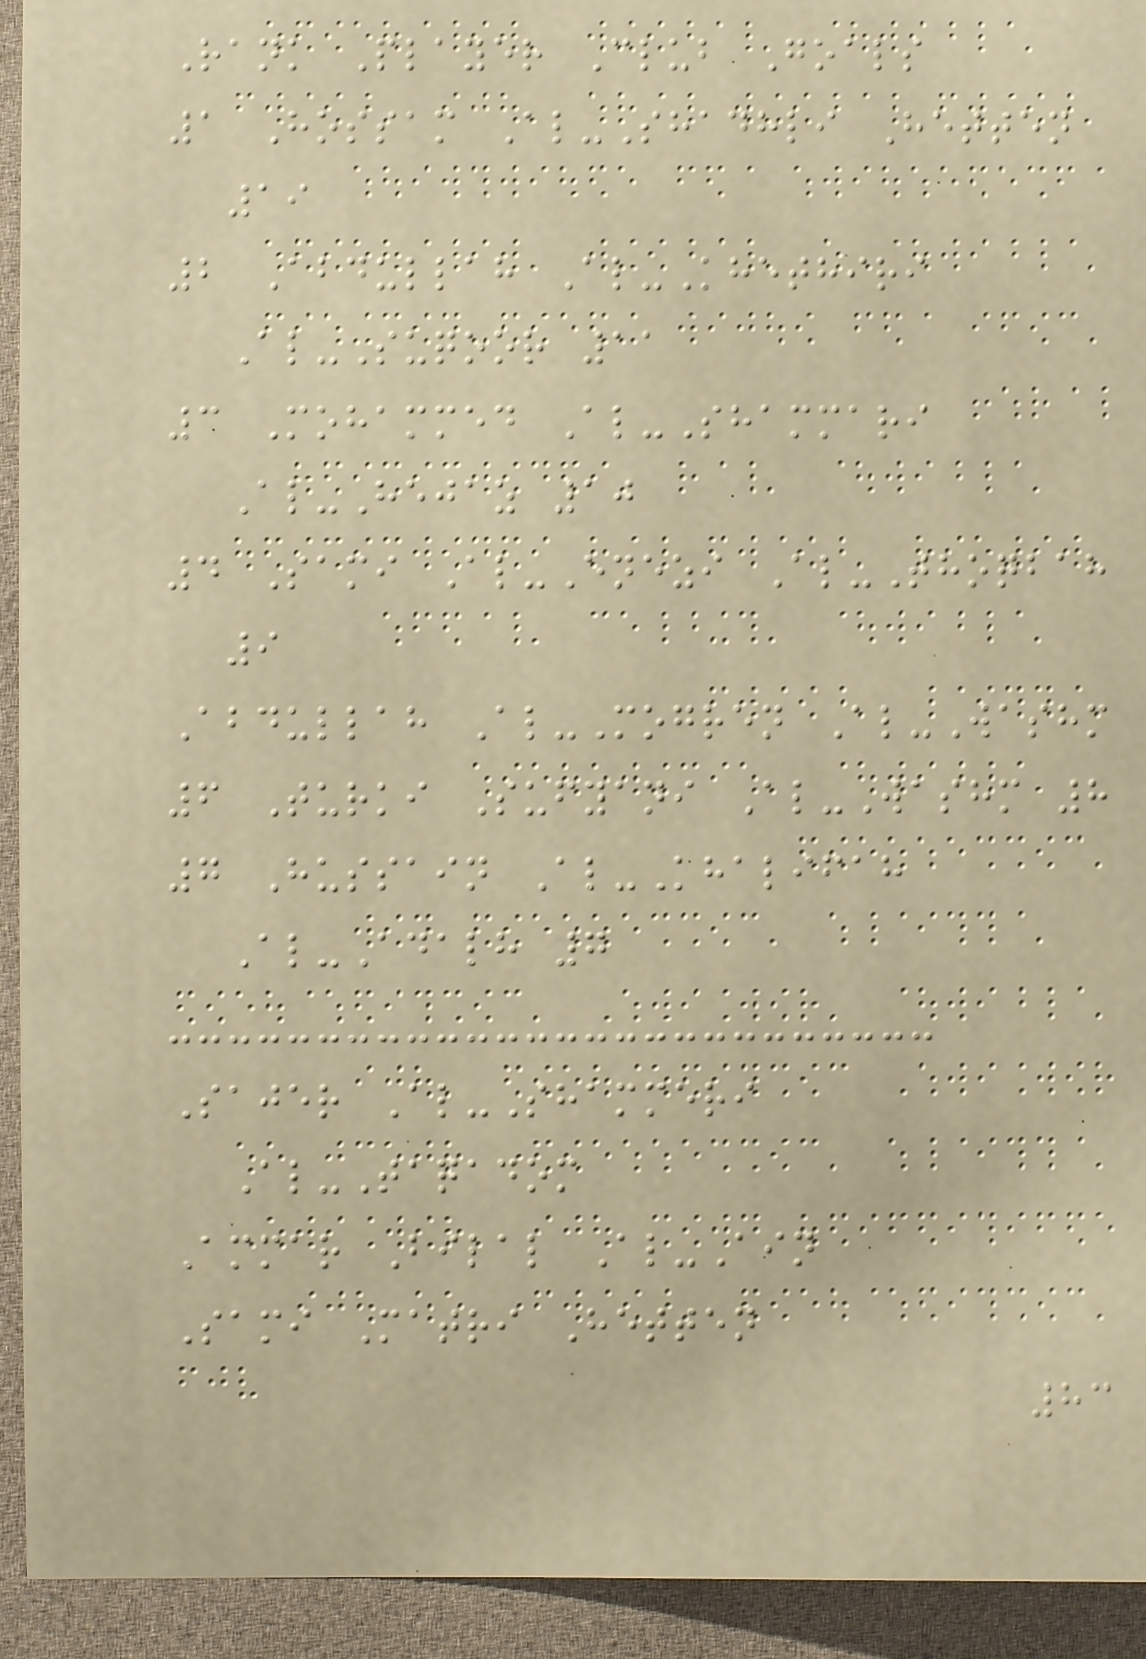Rank Player Club Goals
1 Hossam Al-Shadhli Hetten
19
2 Abdullah Al-Khethiri
Al-Suqoor 11
3 Mohammed Al-Shammari
Al-Hejaz 10
4 Sami Al-Enezi Al-Thoqbah
9
Abdullah Al-Mogren Al-Washm
6 Turki Sufyani Al-Washm 8
7 Hussain Al-Khalifah
Al-Adalh 7
Sajer Al-Shammeri
Al-Taqadom
Ammar Bilal Al-Ain
Sami Matri Hetten
83
